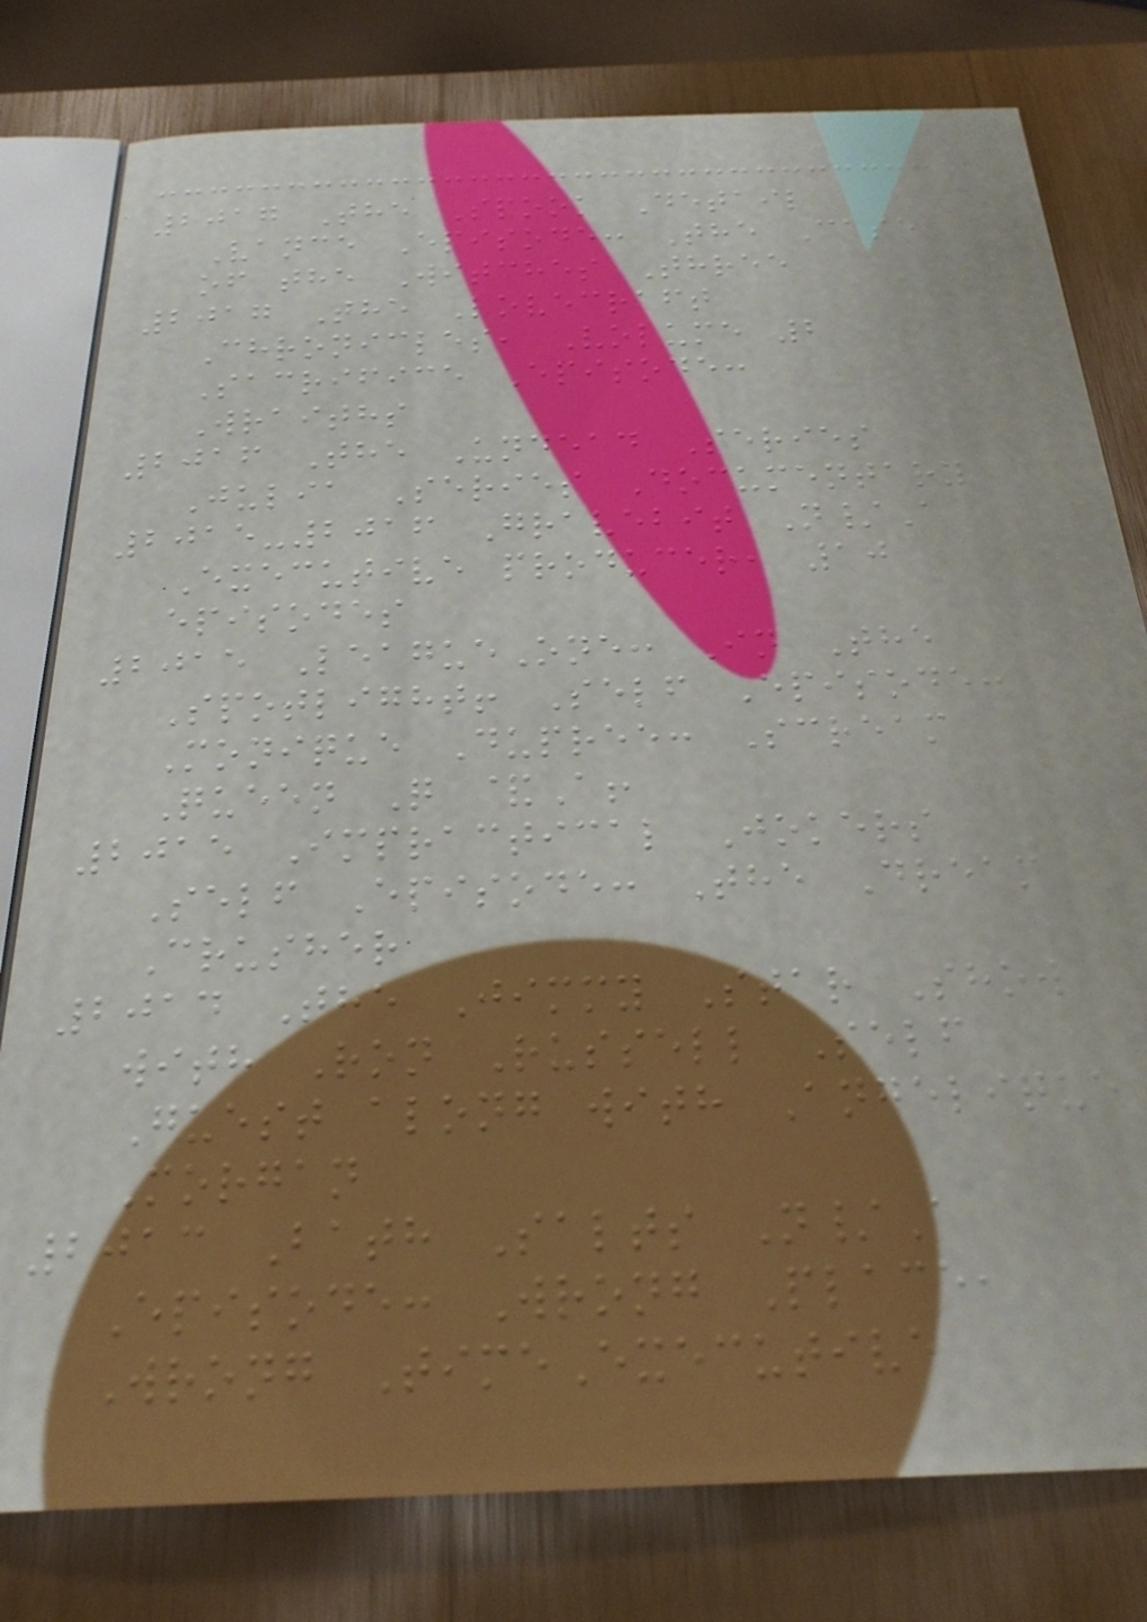2017 The Spook Detail
Vance Episode: The Case
of the Witches Three
2017 The Lovecraft
Chronicles, Volume 2
Sacrifice Episode:
Wraiths
2016 The Undead Series
Julia Series Documentary
2015-2016 Gravebit N/A
Executive producer, 10
episodes
2015 LeagueOne: In The
Spotlight! Self Episode:
Monique Dupree: Scream
Queen Q &A!
2015 Impractical Jokers
Self Episode: The Dream
Crusher
2014 The Jimmy Star Show
with Ron Russell Self
Guest along with Angelique
Morgan
2013 Bath Salts N/A
Episode: Wrong Place,
Wrong TimeExecutive
